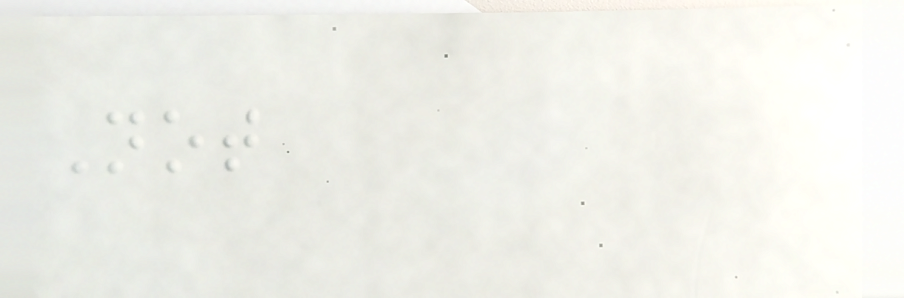Not
